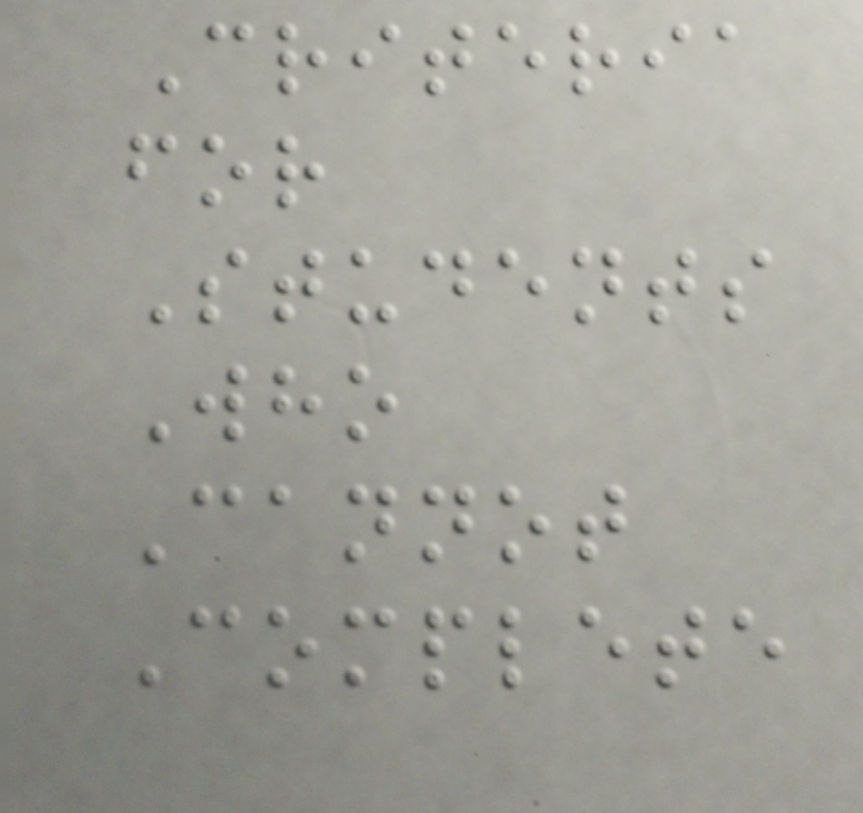Criteria
for
Students
Who
Cannot
Complete
